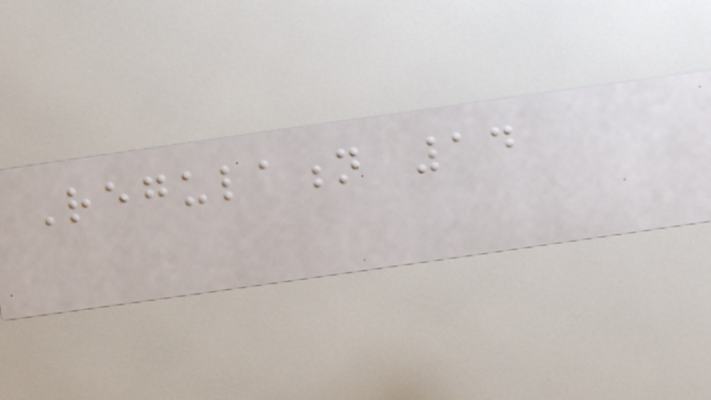Regulation 14
